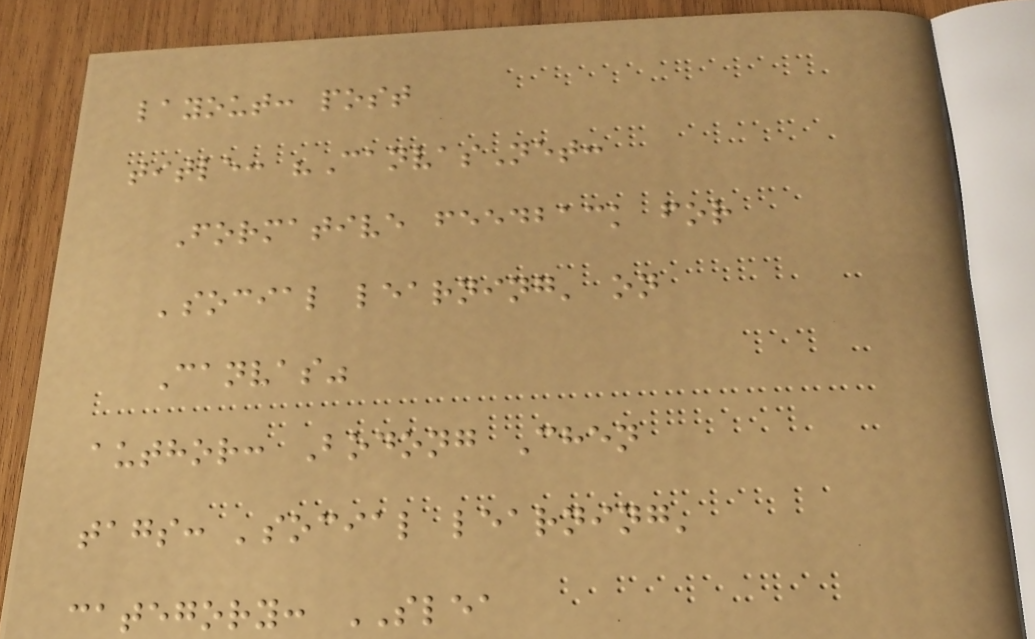layout: post
title: "CanvasNet:
Formative feedback for
'social learning' on
Canvas"
author: Bodong Chen
tags: 'social learning'
category: SLEA
